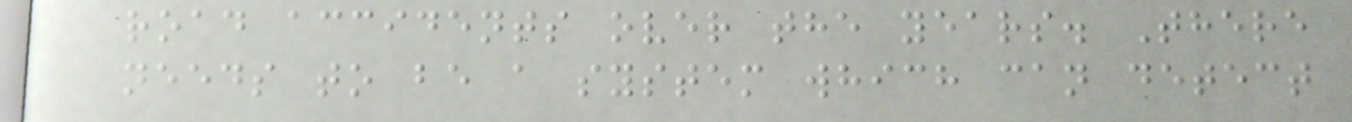road accidents over the years. There
needs to be a system which can detect
